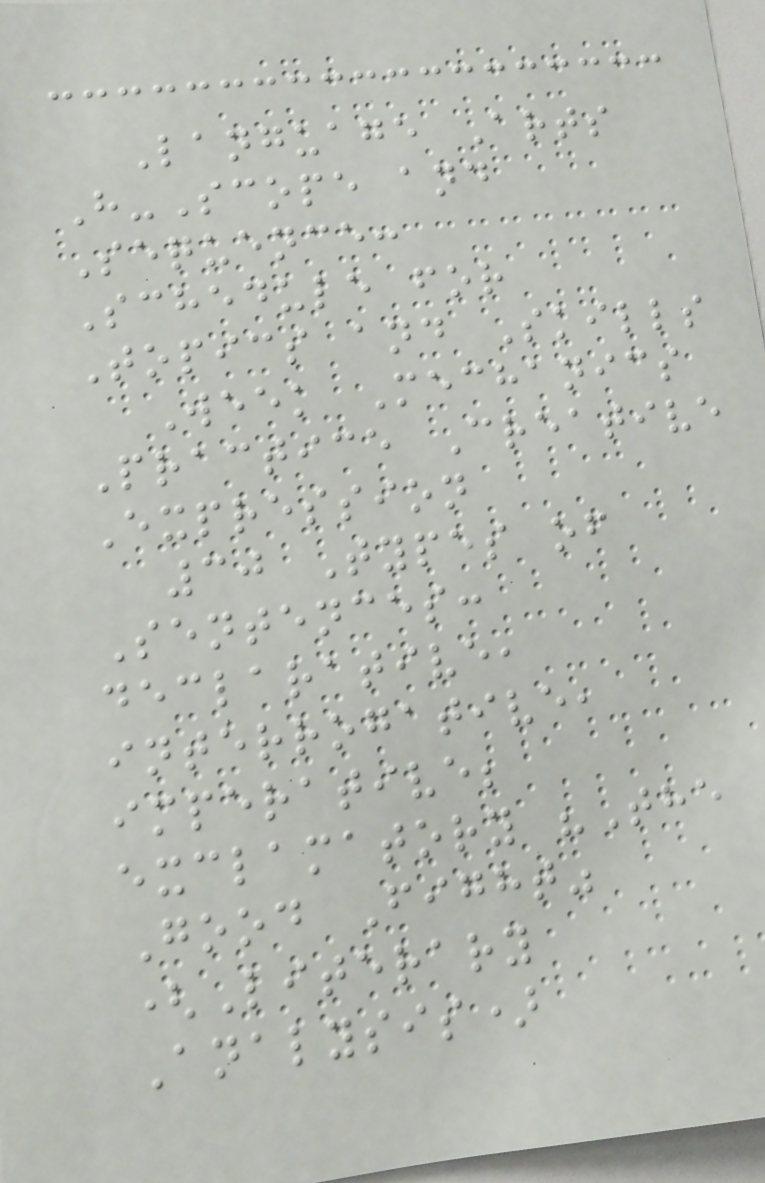Language Arts
H-Scope and
Sequence:
Schedule for
Topics and Skills
Week Mechanics
Practice Creative
Expression
30 Types of
Sentences:
declarative,
interrogative,
imperative;
exclamatory "The
Good Fight"
(Literary
Analysis)
